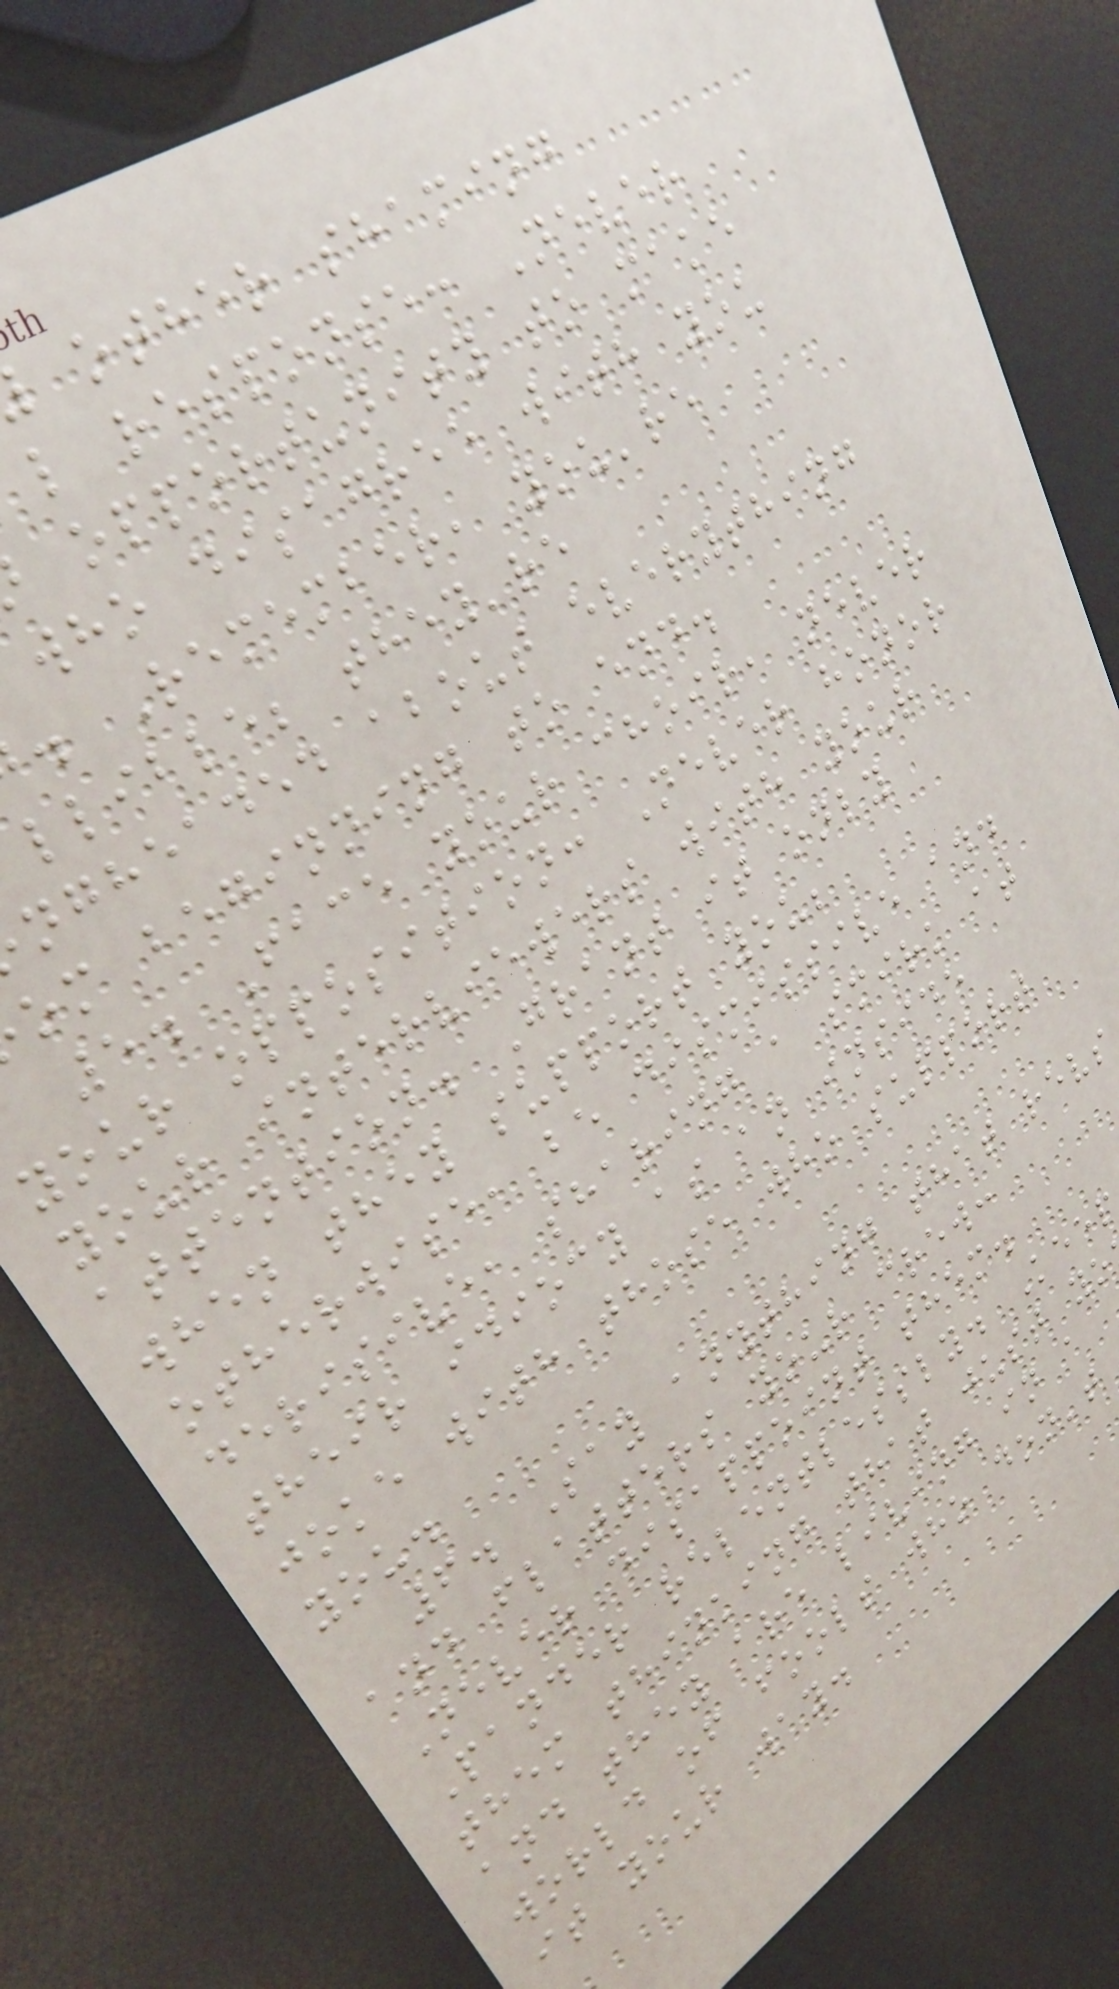other shaming
l response: Never
opportunity to make
who disagree with you
. Remember, you're
llible; they're
ngheaded about everything
om beginning to end.
5. Face your choir, never
your opposition: Never honor
your interviewers with your
attention. Grant it only
when they support you;
otherwise, be dismissive and
derisive, sharing a smirk at
their idiocy as an inside
joke with those who support
you.
6. Say anything that revs
and flatters your crew:
Never disappoint them.
Pander relentlessly. Keep
them thinking that just yo
and they are living in a
world of fools who don't
it your way.
